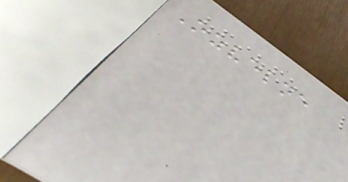Ozvelne
